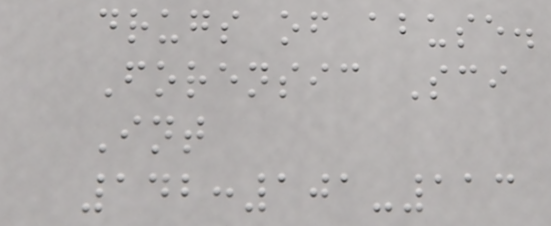drugs of abuse.
Forensic Sci
Int
142:101-113
